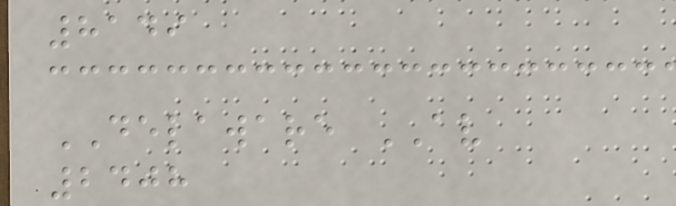8149
DELAWARE AV
2408
